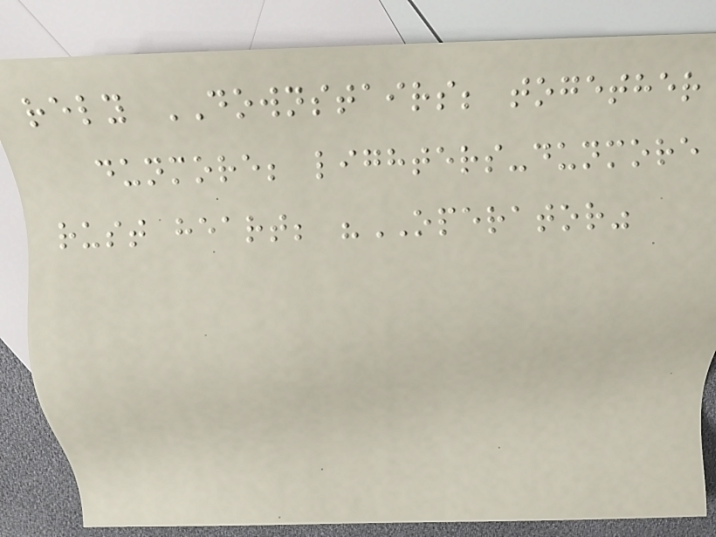rely DOWNSTAIRS; together
dunmore; lighters-dunmore
rust heart; "OPERATOR"
